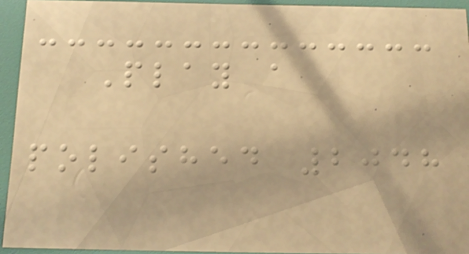Play a
polished 2048
